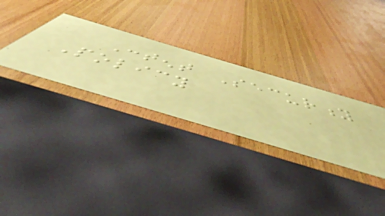Content Security
Policy
